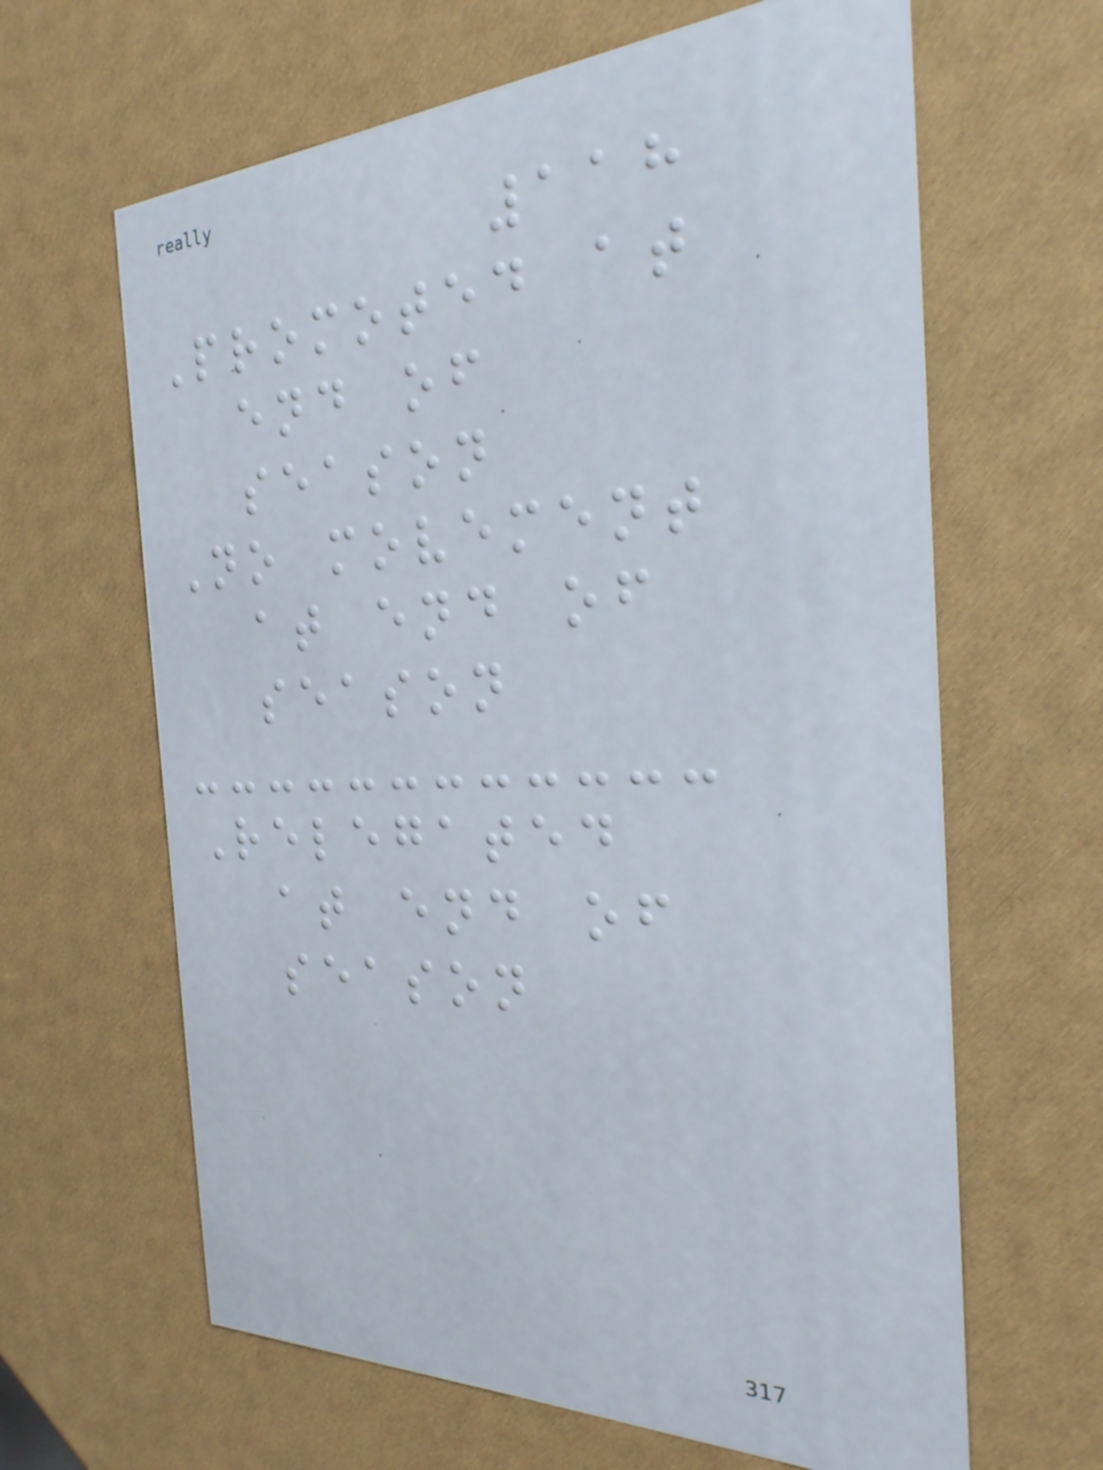118
Promoted at
end of
season
No movement
at end of
season
Relegated
at end of
season
